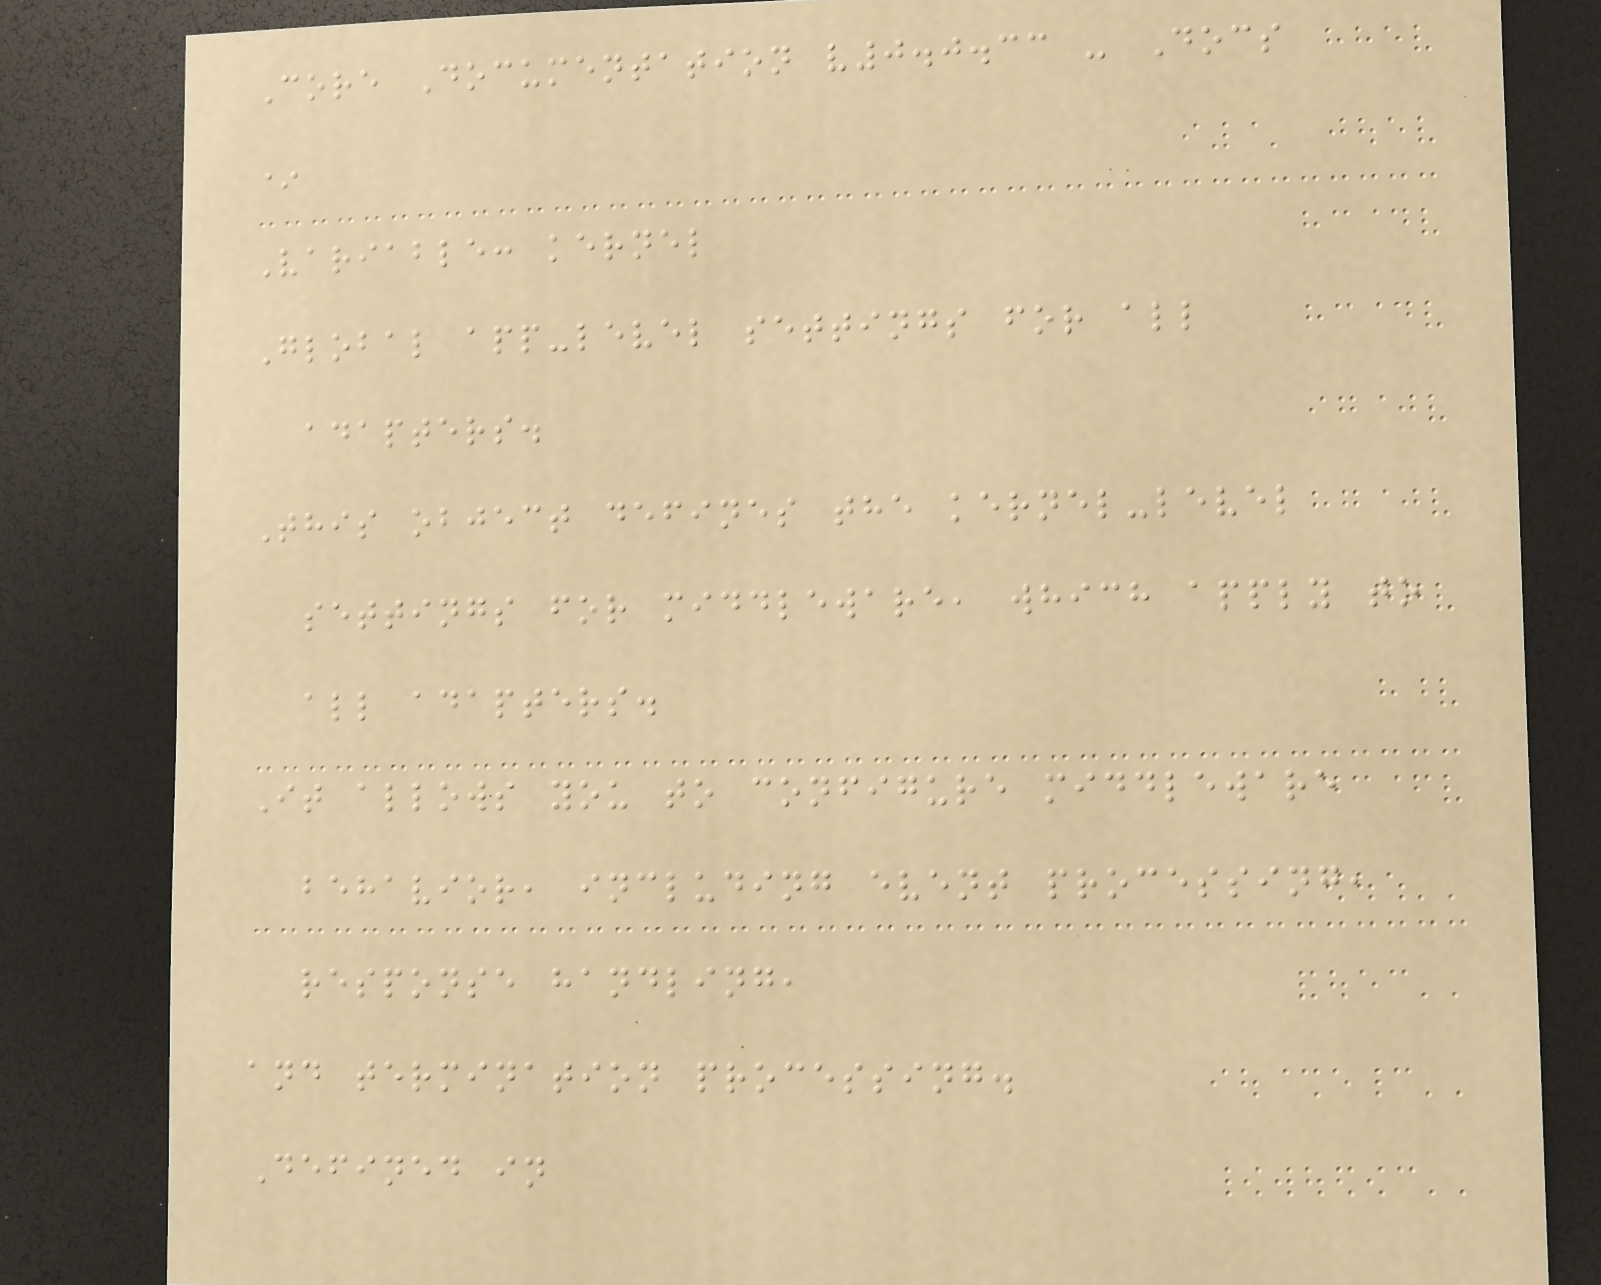Core Documentation v0.0.33 - Docs
*
Variable: kernel
Global app-level settings for all
adapters.
This object defines the kernel-level
settings for middleware, which apply to
all adapters.
It allows you to configure middleware
behavior, including event processing,
response handling,
and termination processing.
Defined in
